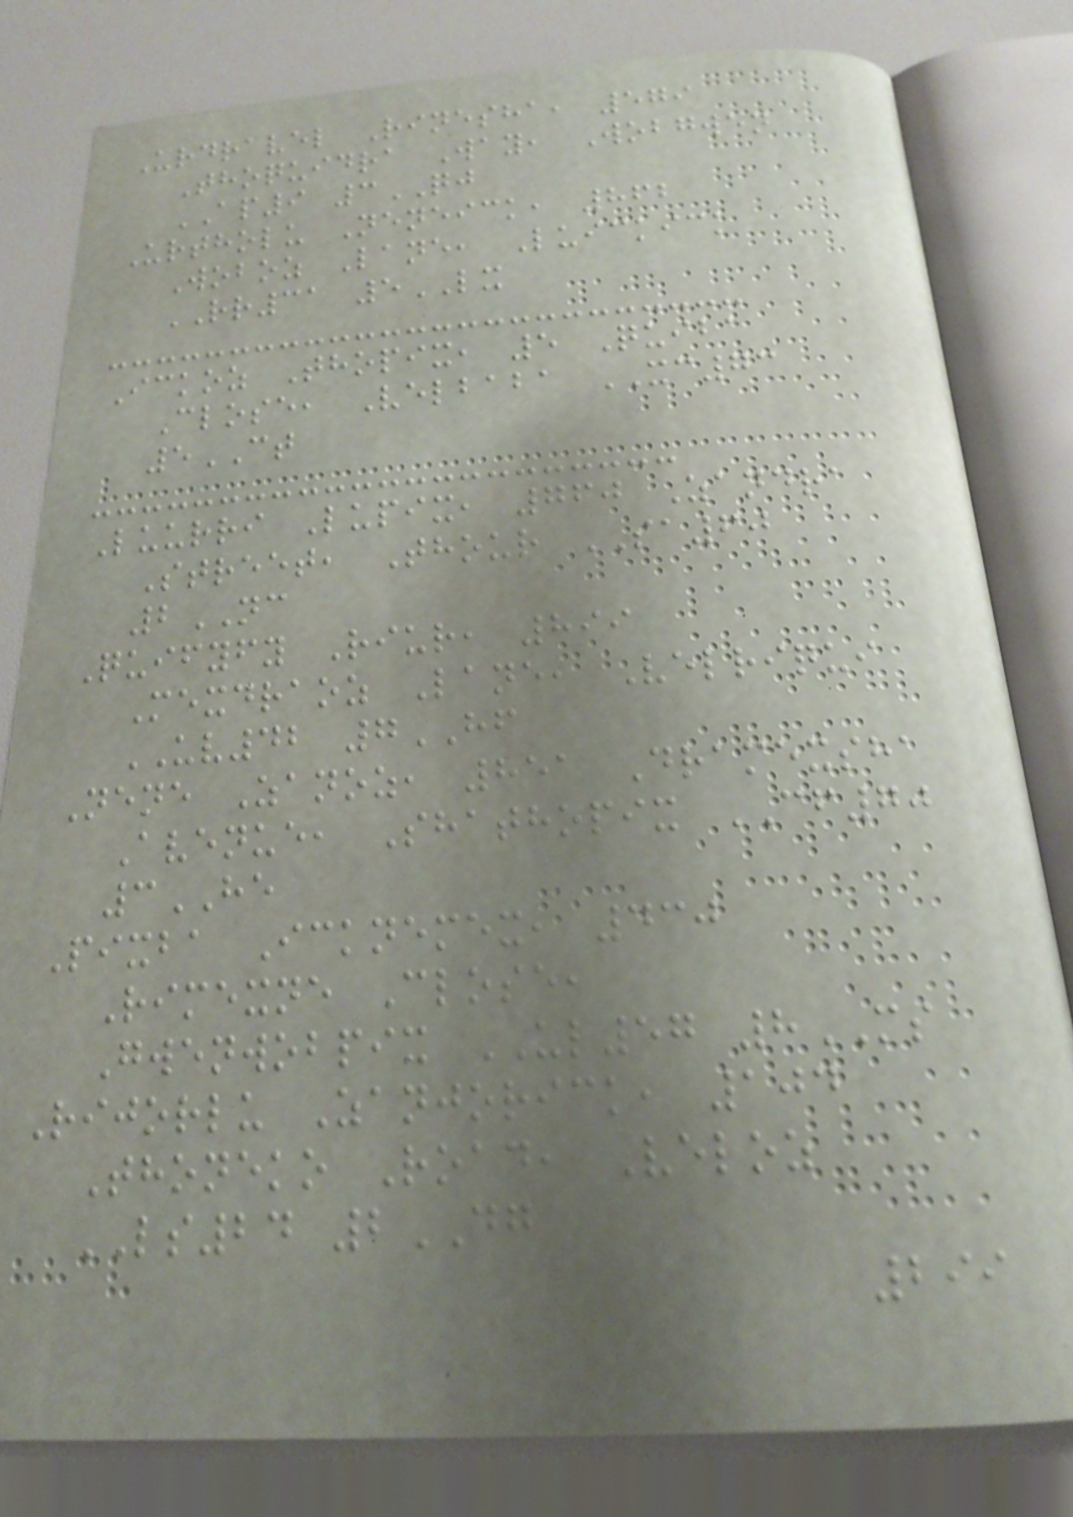Urdravel Rinesha, 579
Thoquidra Way, Wobgwen
AP9 3QJ
Urtholu Neneick, 862
Woboz Lane, Luickick
RR31 5LX
Ickoz Thopix, 5 Quiba
Close, Velbaba XC73
5CT
Luurri Lupix, 760 Zandra
Street, Thour SA60
2NC
Quifyfy Riur, 899
Mexdraoz Lane, Velriqui
UV42 7HF
Nene Zanoz, 851 Dramexsha
Avenue, Shathopix CF70
3HE
Pixba Icknemex, 430
Rimexne Close,
Gwenwobpix UL57 8MS
Rijorlu Zanjorick, 104
Thoneko Road, Veloz
LS24 2DG
299
